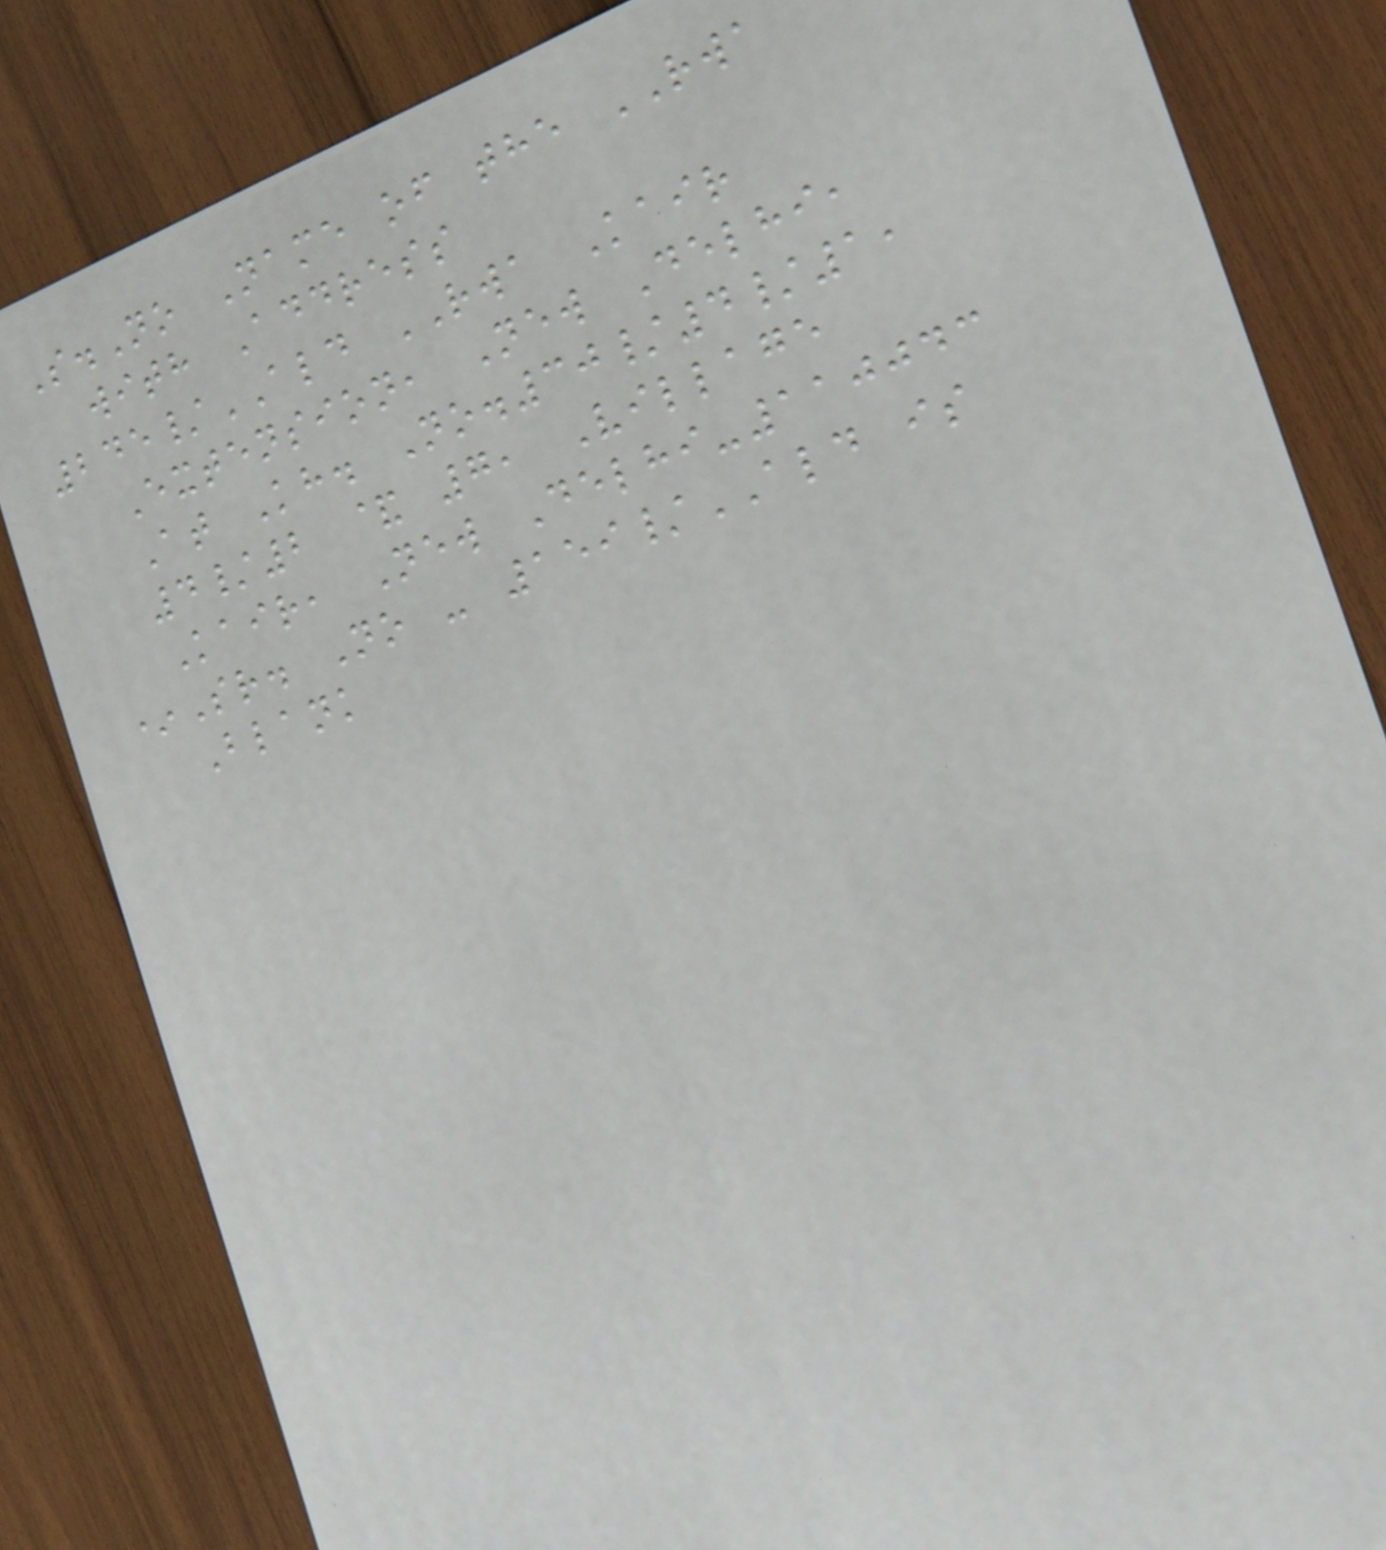S.No Name of the RWA
with Address
245/ALD RWA Kair
Extension, New Delhi,
At Kh. No.30/4/1,
4/2 & 7, Village
Kair, New Delhi-110043
*Sr. No - 159/ALD is
Blank
